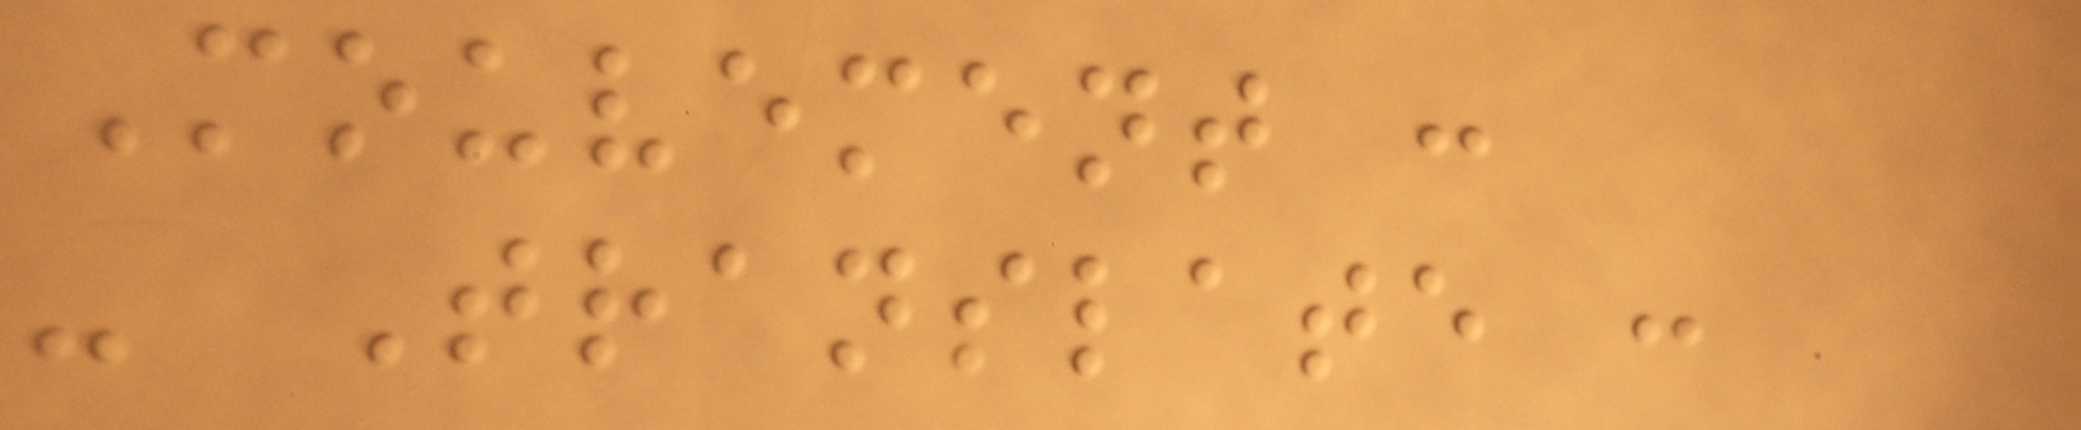Mouvement :
- Translate :
